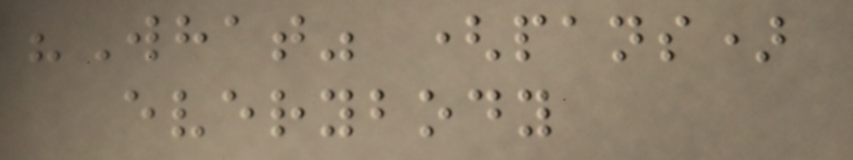"What" (pans)
everybody
